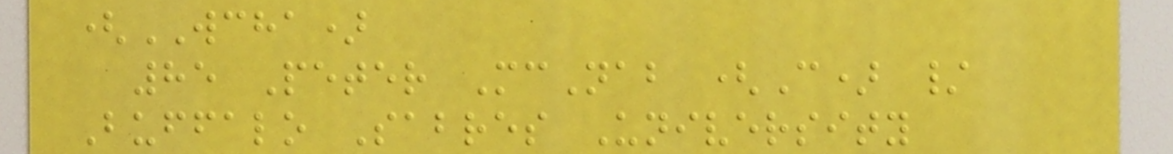(WCHA)
85 Peter McNab (C) /
Buffalo Sabres University
